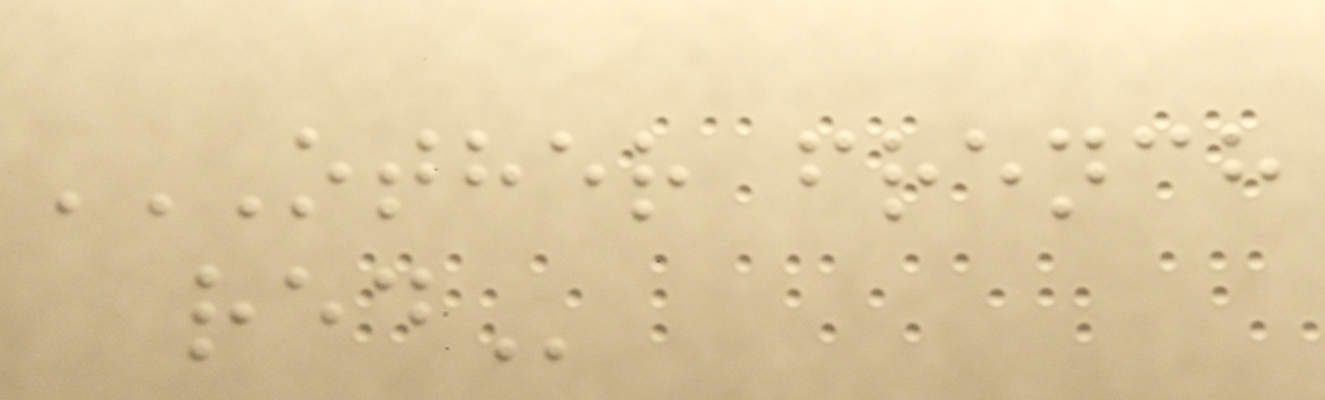OTHER FRENCH
RED
